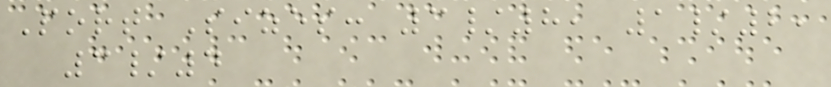Port Sizes: 3/8, 1/2,
3/4
